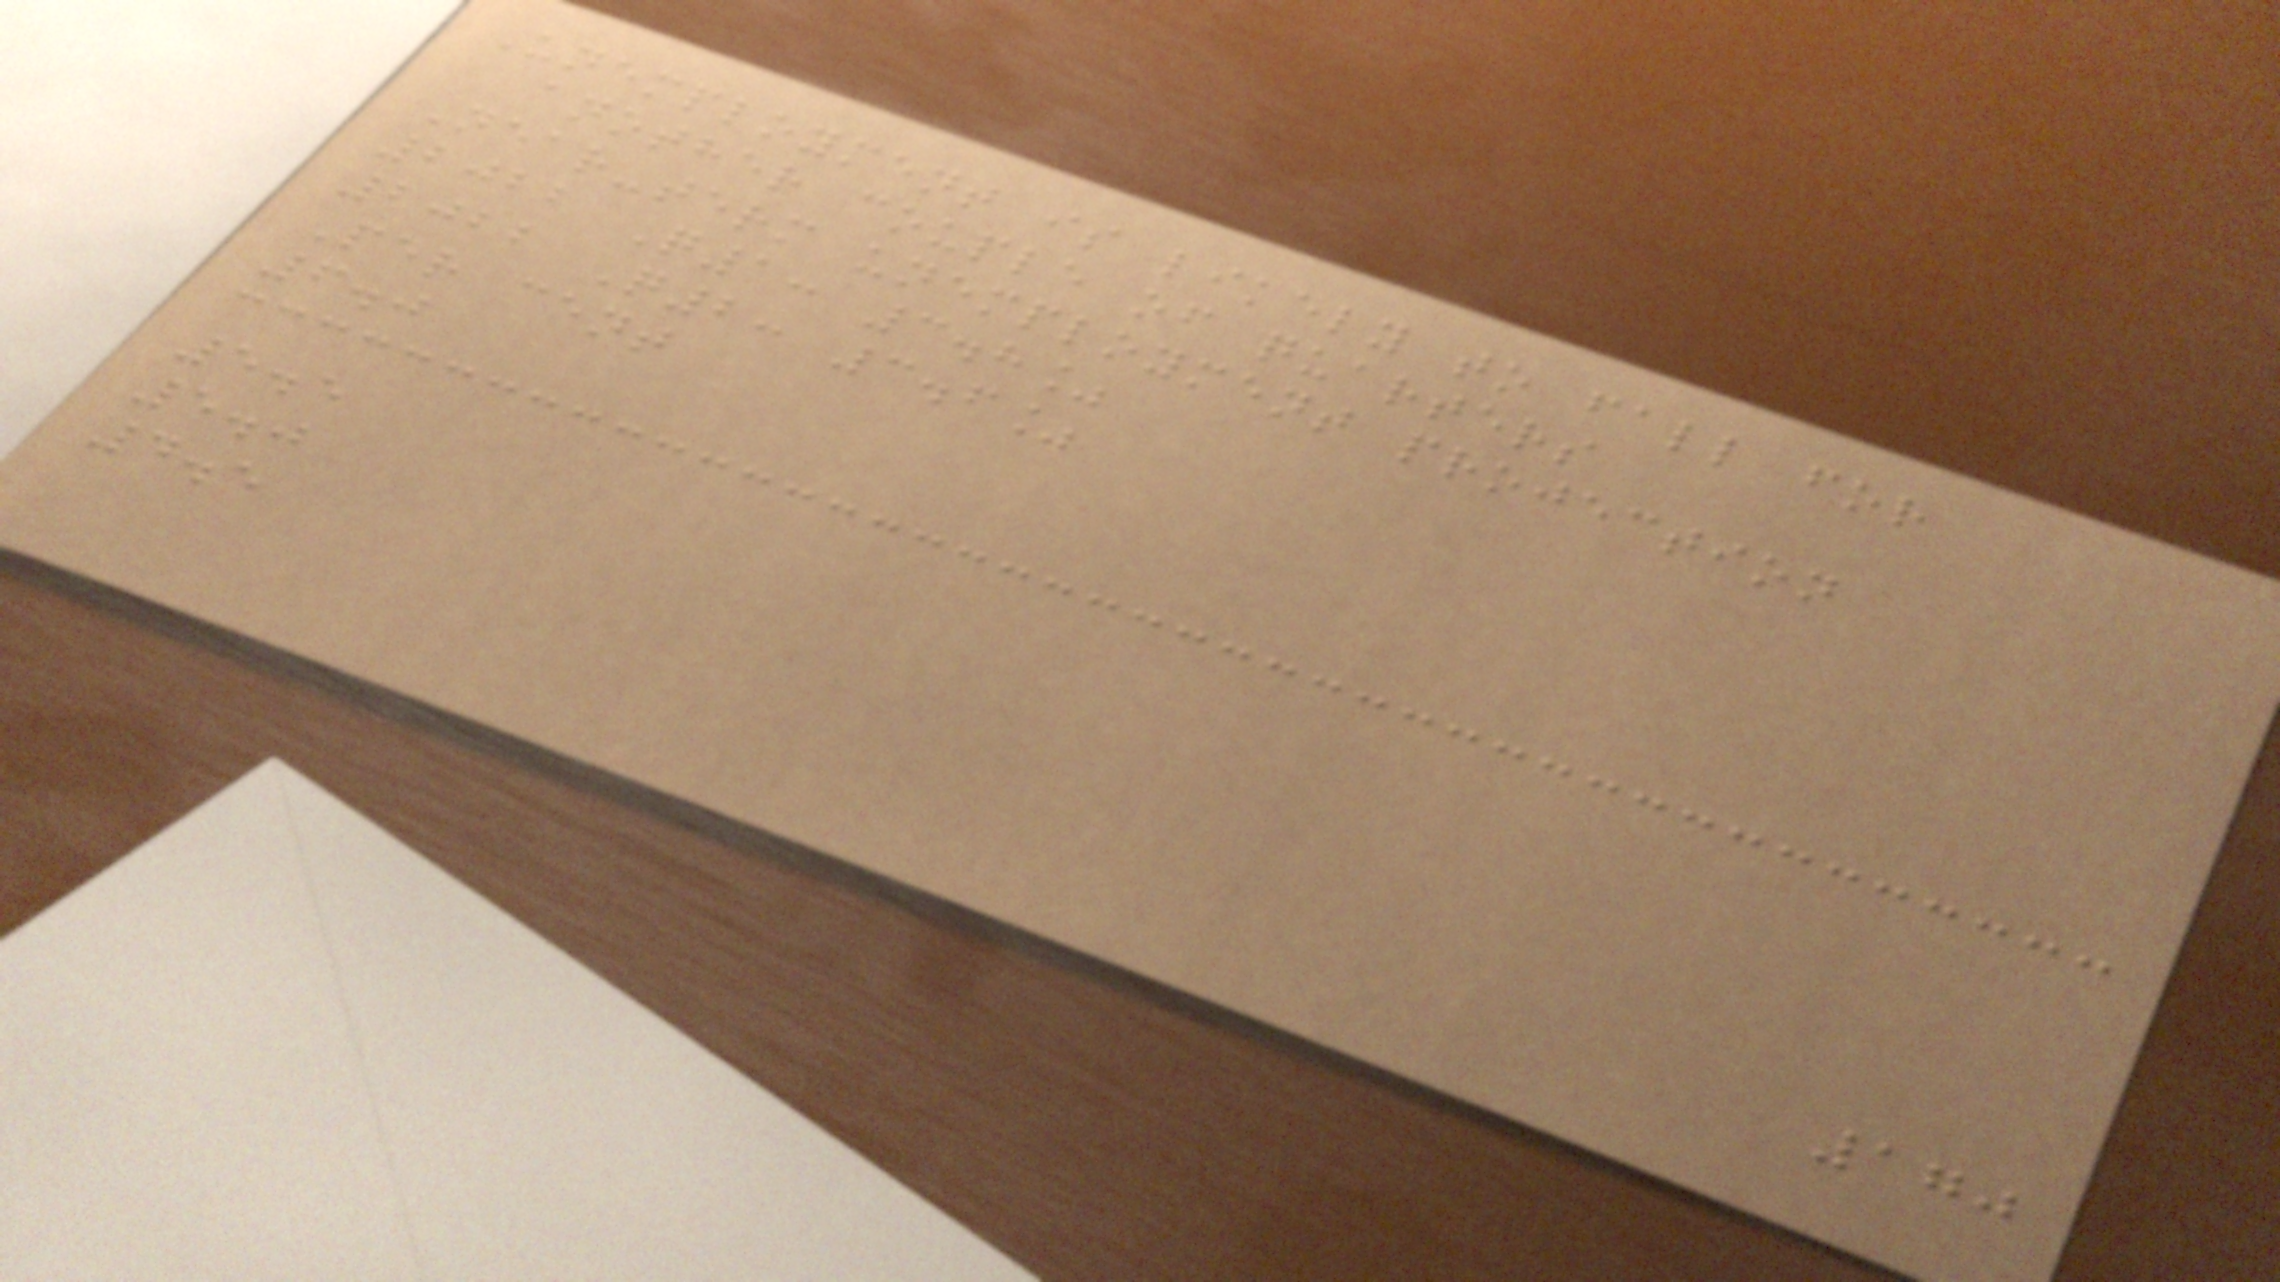Unemployment is likely to fall for
another couple of quarters
Near-term unemployment projection
2022 Q1: 3.8%
2022 Q2: 3.6%
Per cent
6.0
5.5
5.0
4.5
170
